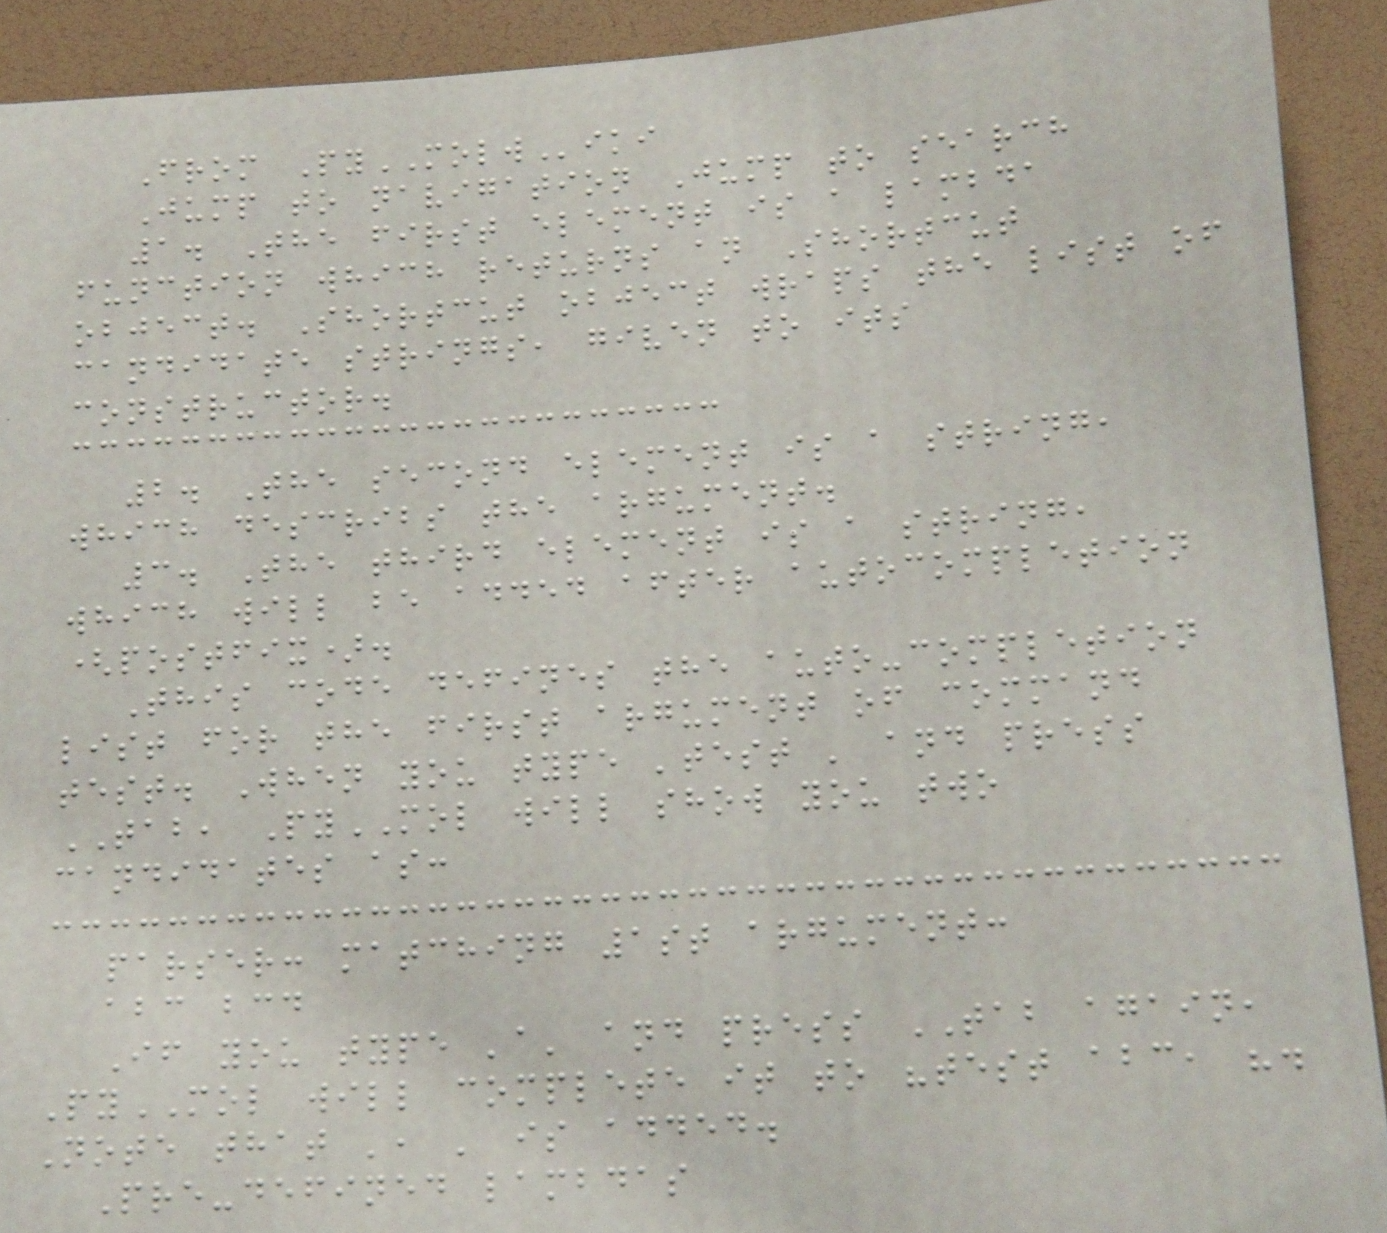From PyMOLWiki
Jump to navigation Jump to search
1. The first element is a lambda
function which returns an Shortcut
object. Shortcut object wraps the list of
candidate strings, given to its
constructor.
2. The second element is a string,
which describs the argument.
3. The third element is a string,
which will be added after autocompletion
(postfix).
This code defines the auto-completion
list for the first argument of command
test. When you type 'test ' and press
TAB, PyMOL will show you two
candidates as:
parser: matching 1st argument:
abc bcd
If you type 'a' and press TAB again,
PyMOL will complete it to "test abc, ".
Note that ', ' is added.
Pre-defined lambdas
